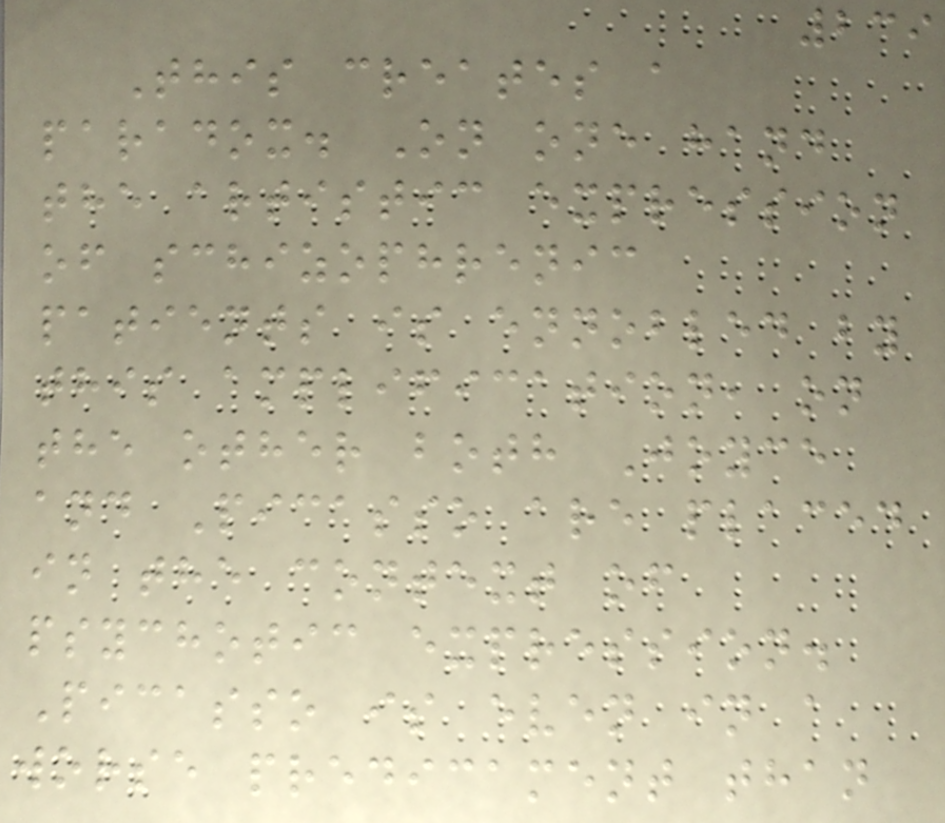239
This creates a
paradox. On one hand
the artistic expression
of schizophrenic
patients is ennobled by
this amplification, on
the other both Joyce
and Picasso are placed
in the context of
psychotic expression.
Picasso is even in a
worse predicament than
